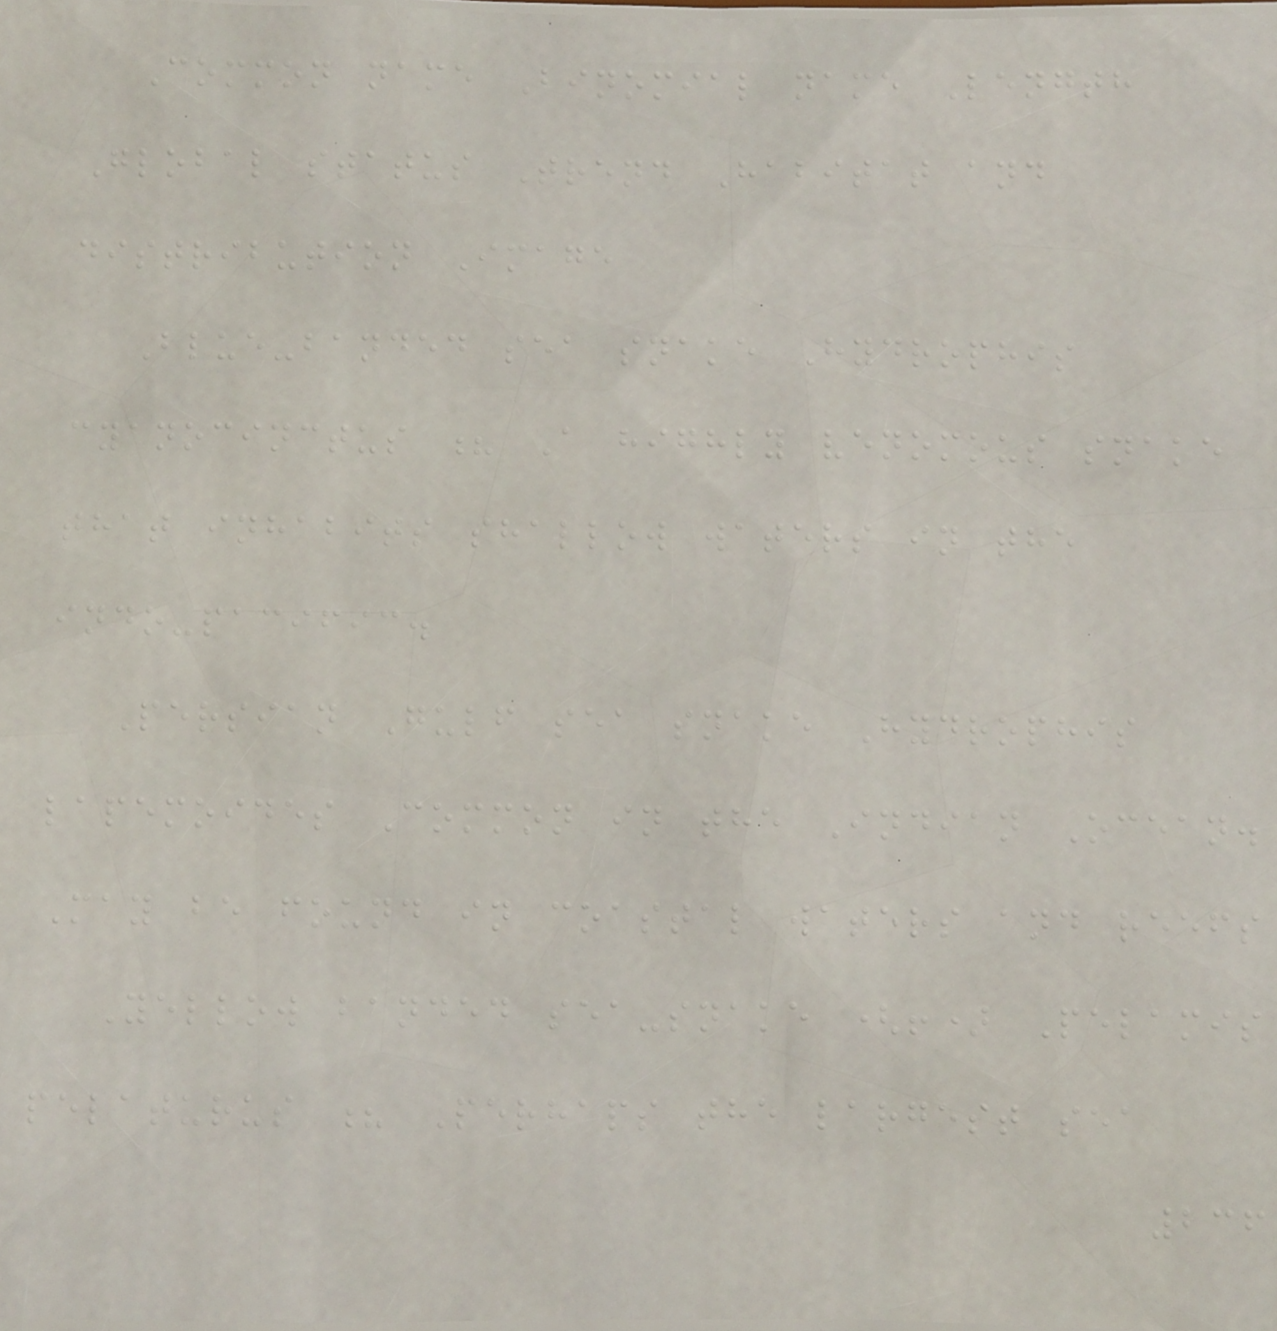Common name Binomial name Length
Global status Trend Habitat and
distribution Image
Blue-banded sea snake Hydrophis
cyanocinctus ? A highly venomous snake
that inhabits shallow waters in the
indo-pacific.
Persian Gulf sea snake Hydrophis
lapemoides Common in the Indian Ocean.
May be found in coastal waters and reefs
Yellow banded sea-snake (!) Pelamis
pelaturus ? Perhaps the largest sea
236
